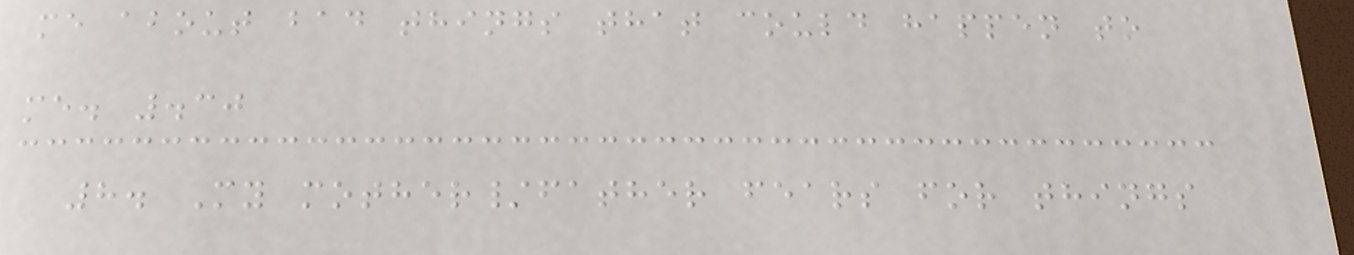me about bad things that could happen to
me. .30
8. My mother/father fears for things
